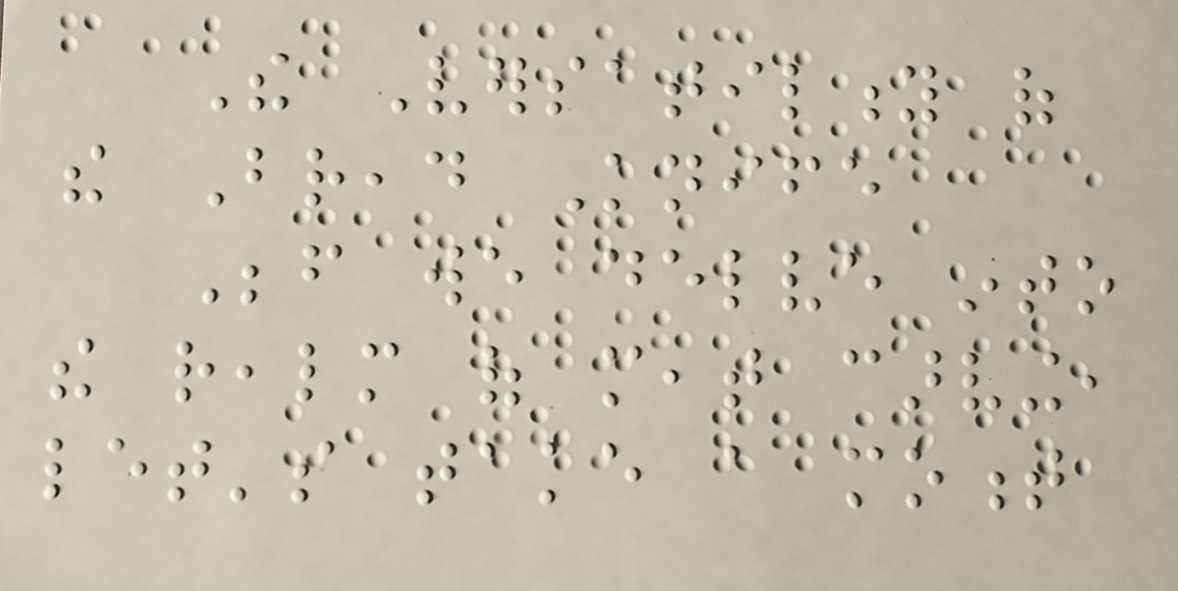The Versatility of
the Bread Knife
Before we delve into
the realm of meat carving,
let's take a moment
